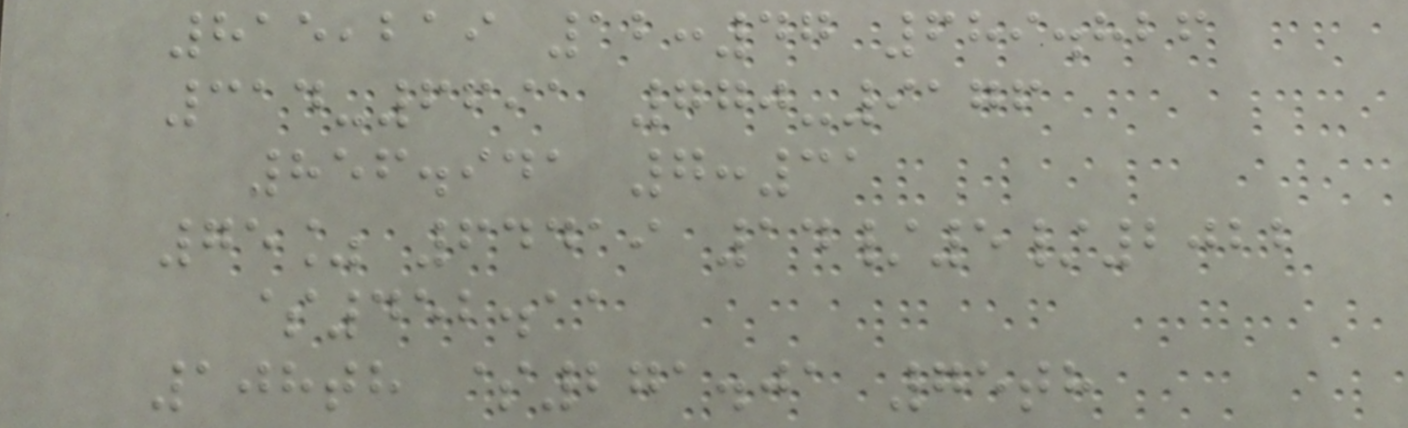815,219 12:47 689.826
314-6691 770-9176
856.941 7:31
75% 64419 14/5/2022
$452.11
108th $271.01 75th
